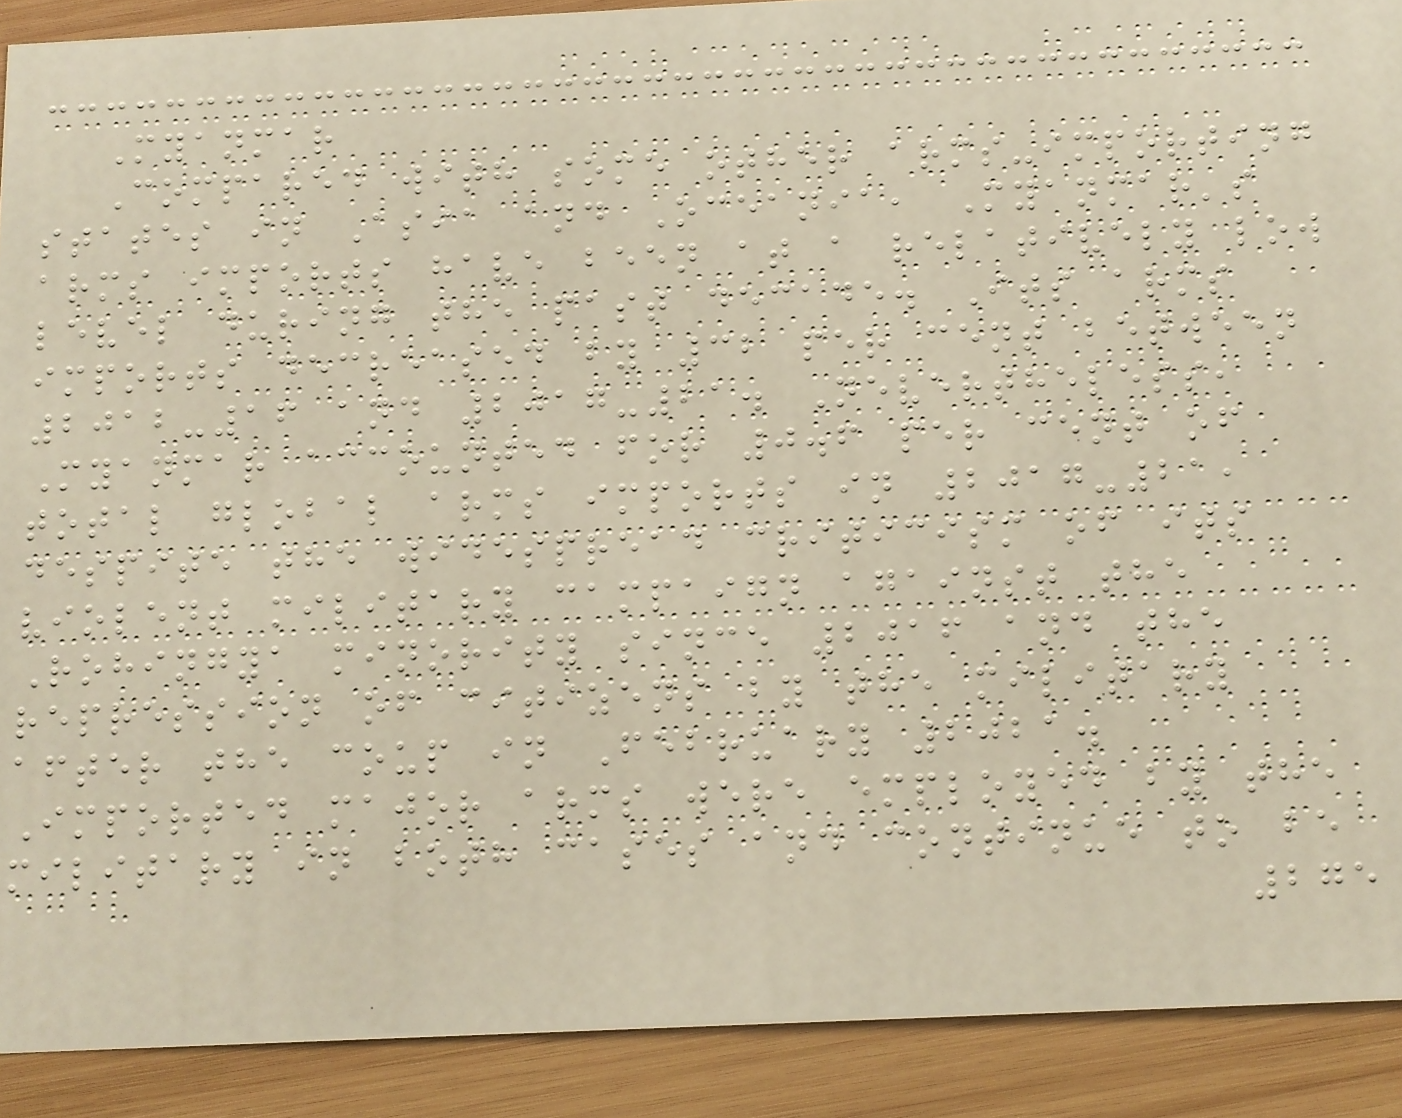Myanmar
Compared with some other arms-importing
states in Asia and Oceania, Myanmar's
arms imports have been at a relatively low
level during the past decade. Its arms
imports decreased by 32 per cent between
2012-16 and 2017-21. Nevertheless,
Myanmar accounted for 0.6 per cent of
total global arms imports in 2017-21,
despite the widespread criticism of its
violent military campaign against the
Rohingya minority since 2016 and the
repression of citizens by the military
after the coup in February 2021.
Imported major arms were employed by the
military in both cases and continue to be
275
